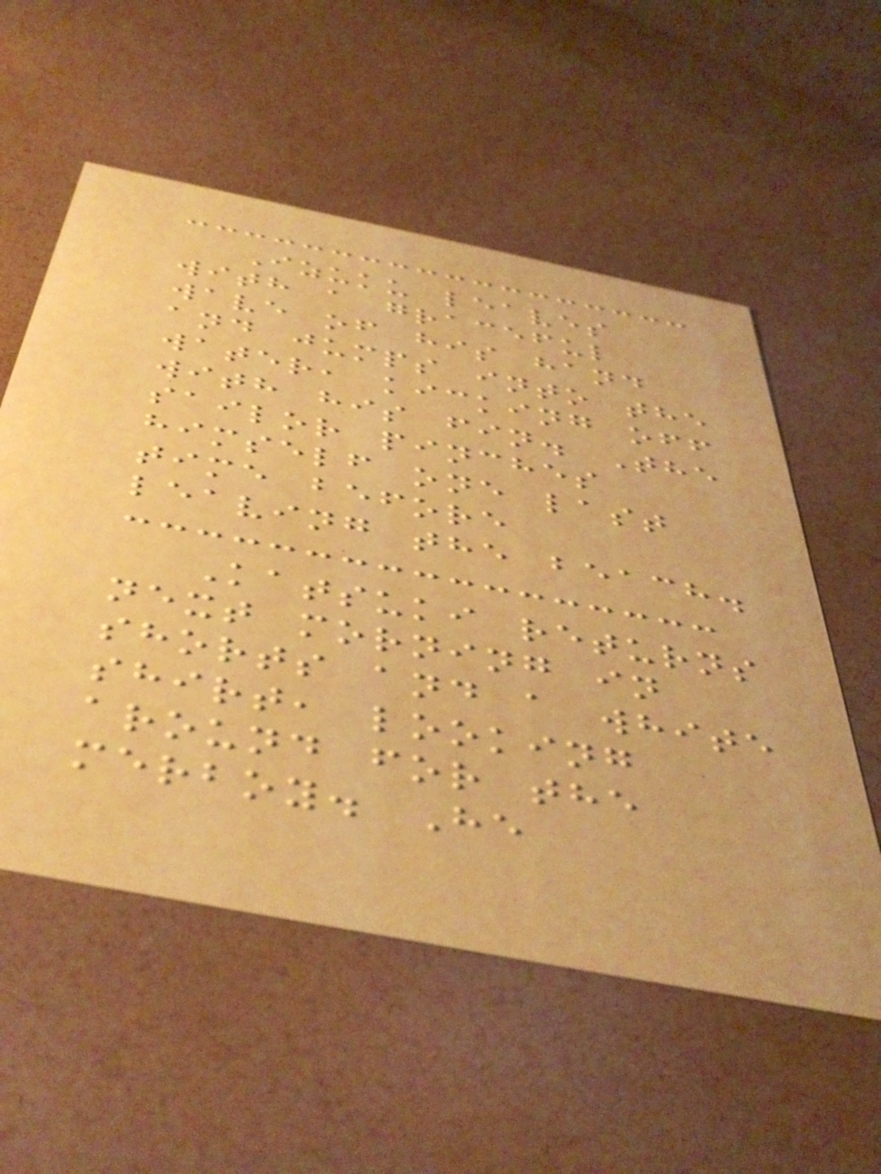Izuku leaves
with a graceful
wave of his hand
and jumps into the
water, kicking off
with his fin. The
sailor pinches
himself one last
time before
leaving the beach.
Katsuki returns
next morning in
shorts and a white
shirt, looking
around for the
merboy. He
